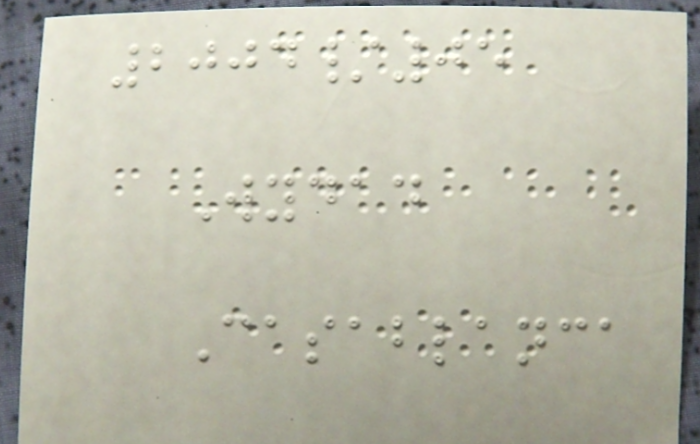2004/05
Wydad
Casablanca
